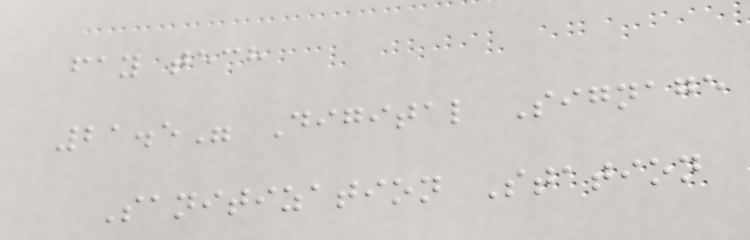fay tech
21.5" Digital Signage
Sanitization Station
